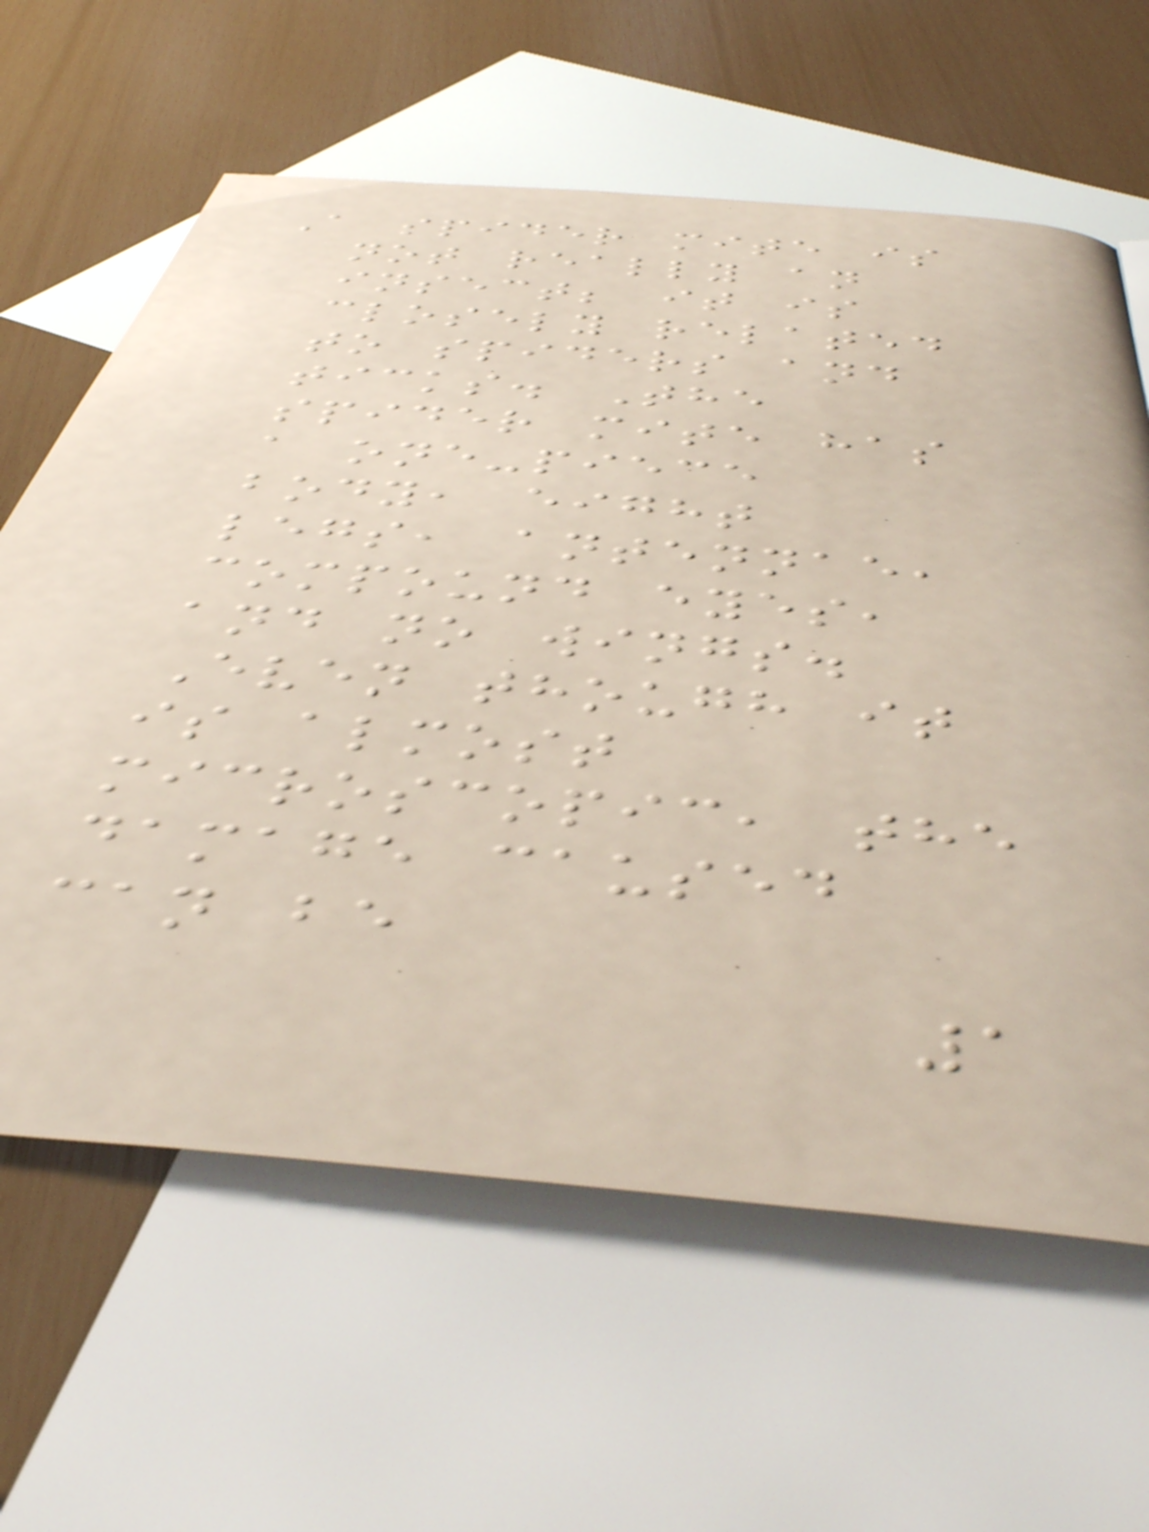A spider mite is
not really an
insect; it is
closely related
to spiders and
ticks. The
spider mite has
a one-piece
body, eight
legs, antennae,
compound eyes,
and no wings.
Even though it
is almost
microscopic, the
damage caused
can be
1
